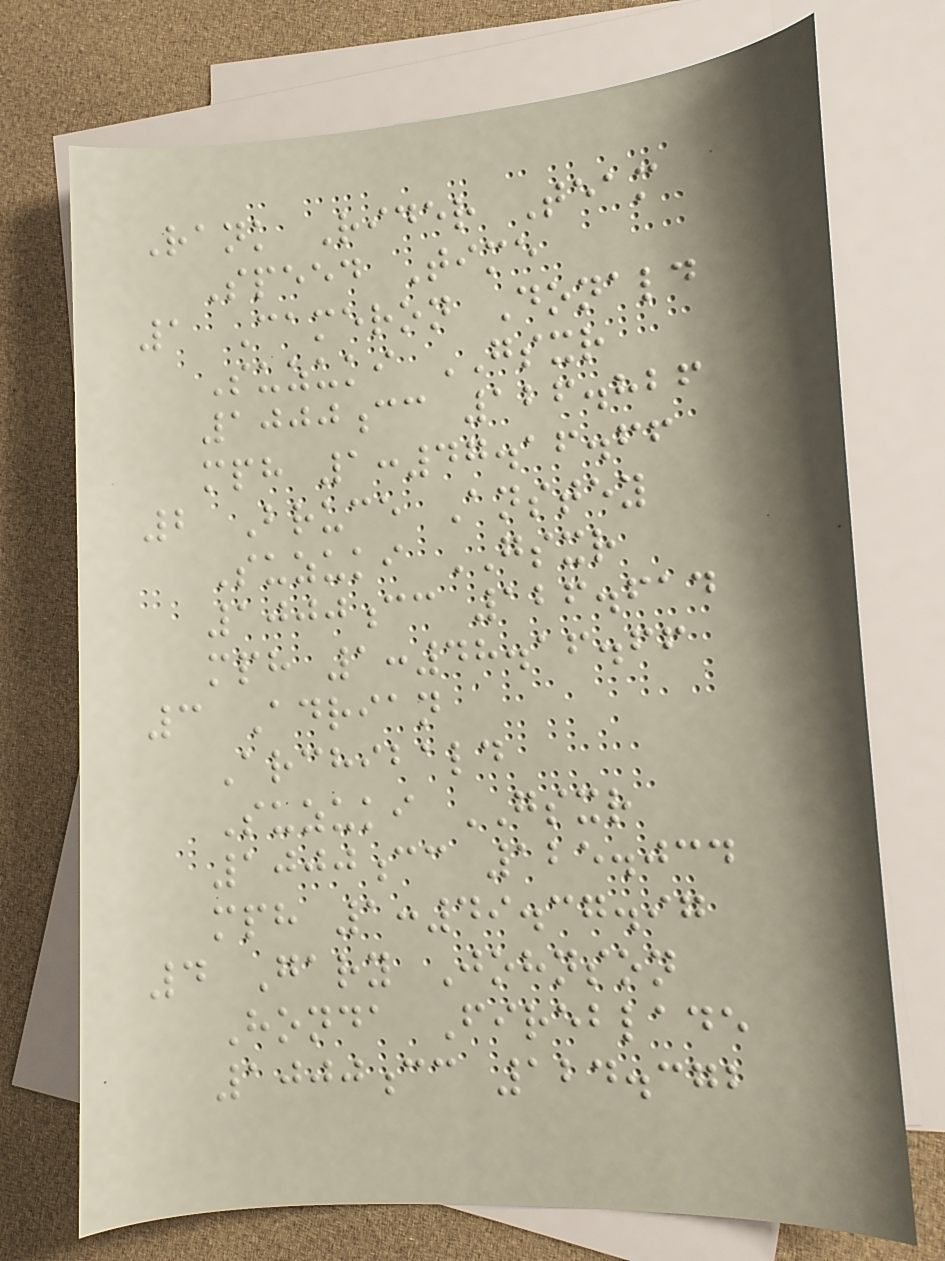Rank Rider Team
Speed Time
1 Cameron Donald
Suzuki GSXR
1000cc 126.826
mph 1:47.16.66
2 Bruce Anstey
Suzuki GSXR
1000cc 126.614
mph 1:48.16.66
3 Adrian
Archibald
Suzuki GSXR
1000cc 125.034
mph 1:49.37.97
4 Gary Johnson
Honda Fireblade
1000cc 124.372
